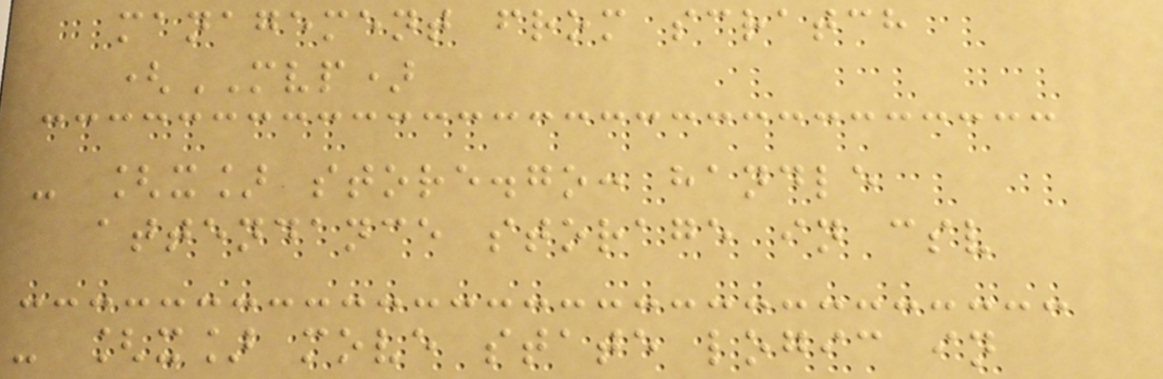management from scratch
(MVP)
- [x] store.go: handle
attendance storage in csv
- [x] move state logic in
